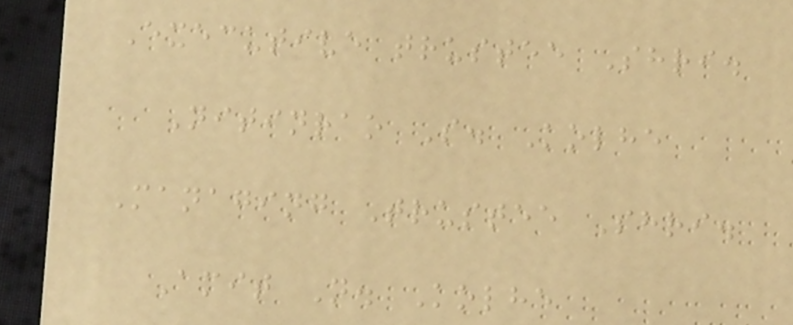Executive trustee Shri.
Nitinrao S. Kolhe
Managing Trustee Shri.
Amit N. Kolhe
